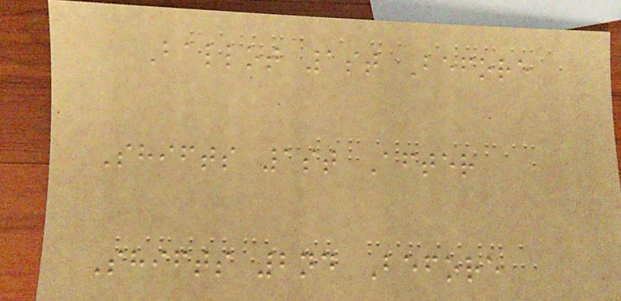Ballot 1st Before
Shifts 1st After
Shifts 2nd Before
